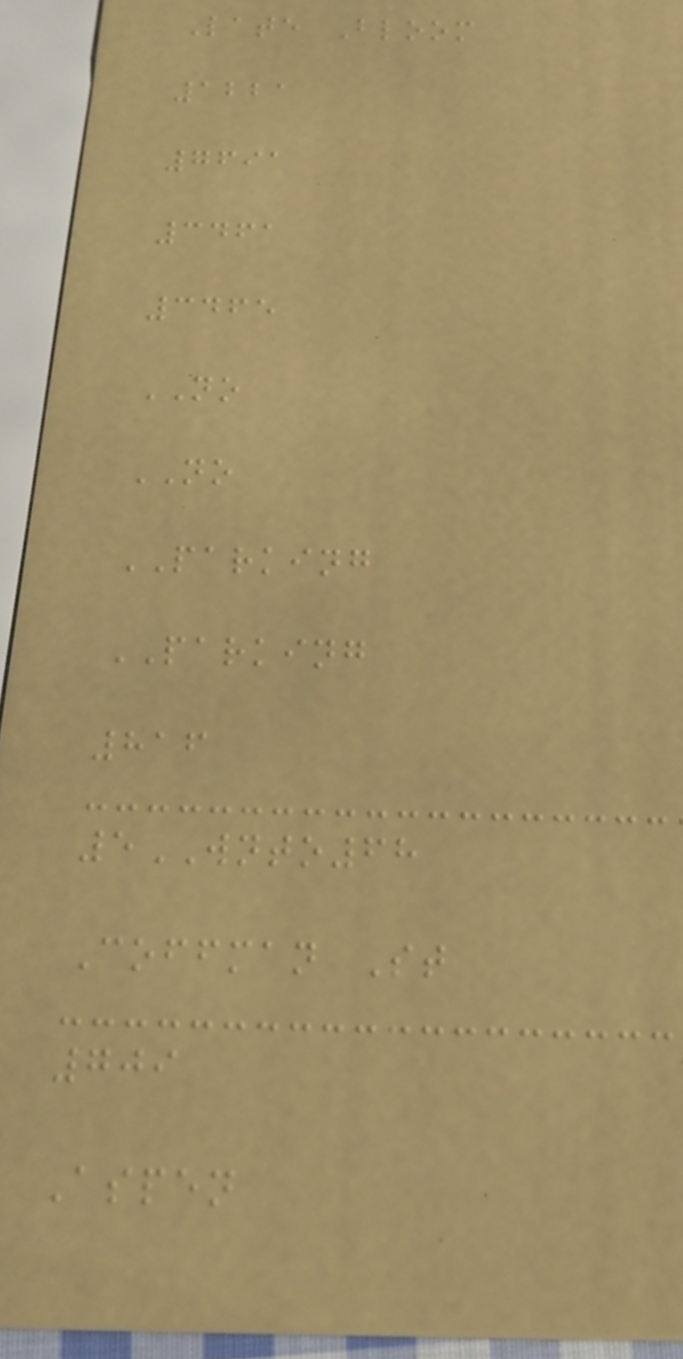Late Bloom
1221
7691
3461
3465
NO
NO
PARKING
PARKING
816
5WNTO68
Coffman St
709
Aspen
